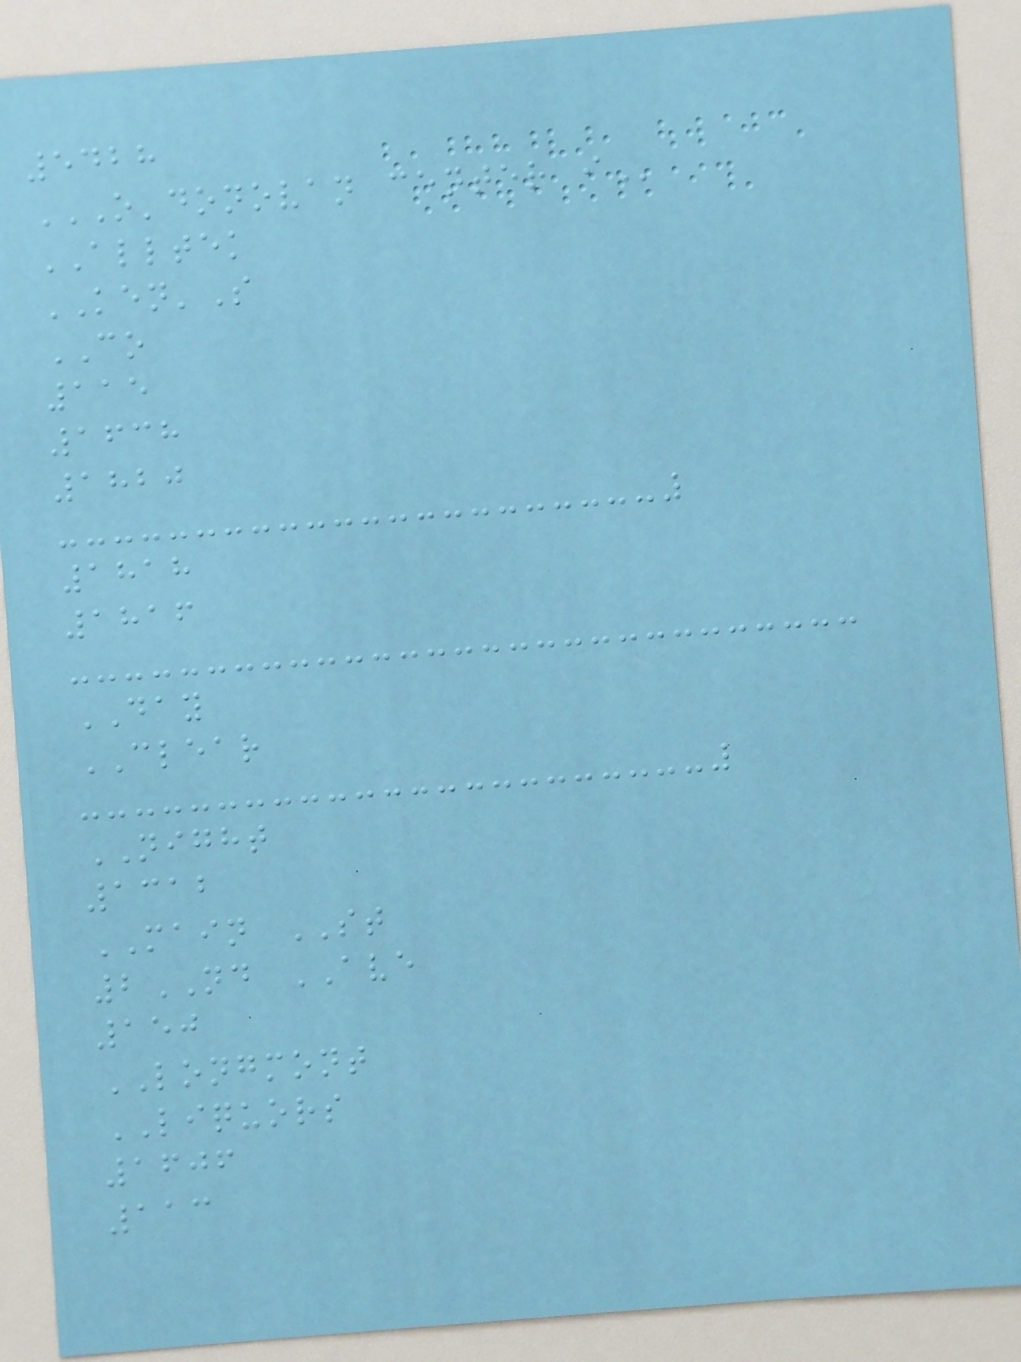5428
O'DONOVAN CENTER I
ALLTEK
KEN'S
CO
115
1638
1820
1818
1816
DAY
CLEAR
NIGHT
1312
MAIN ST
2ND AVE
150
LONGMONT
LIQUORS
1606
113
